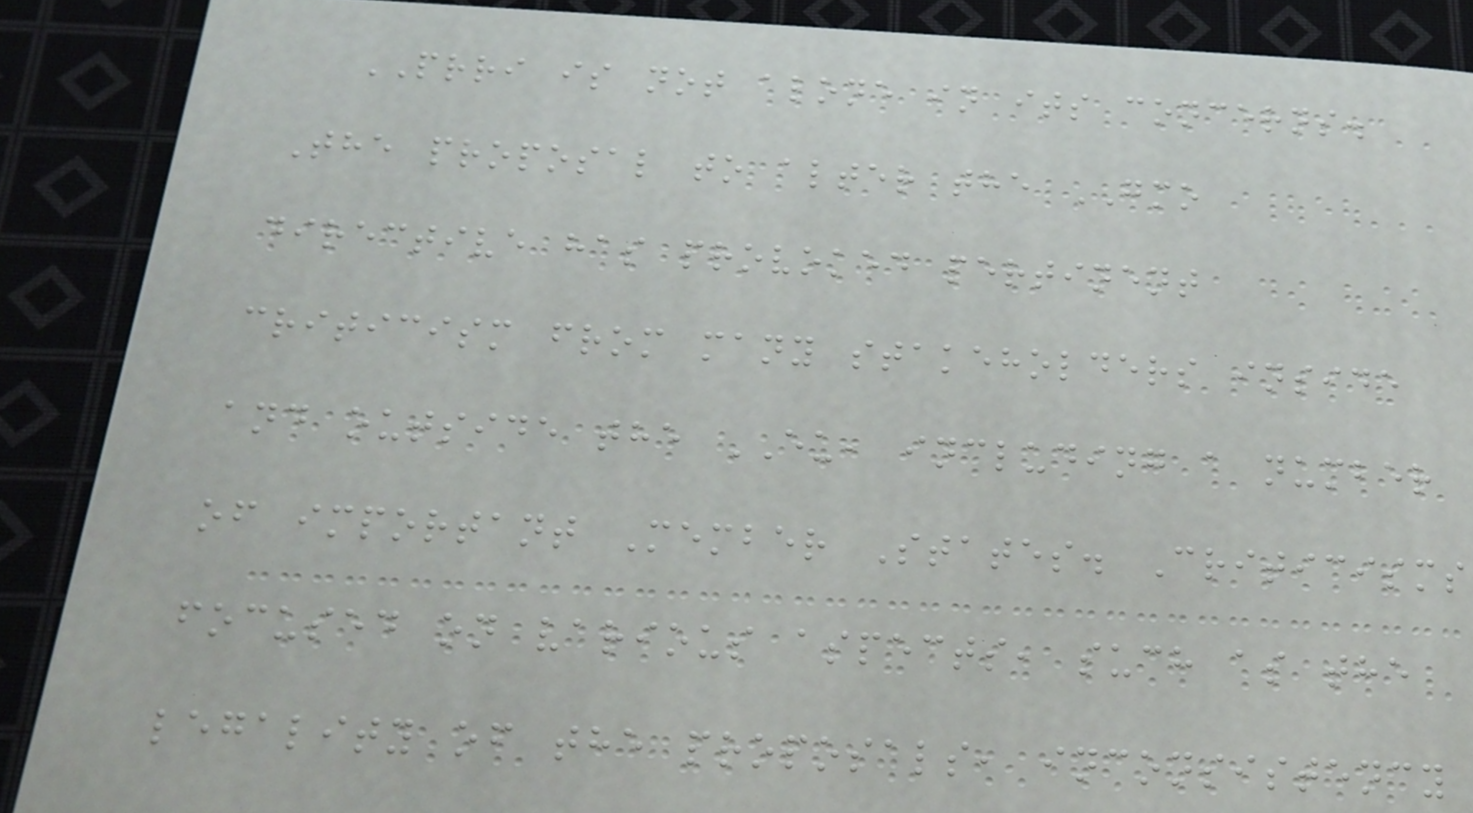PRRI is not alone in its concerns.
The proposal to alter the GMO
directive has provoked pertinent
criticism from many stakeholders inside
and outside the EU, including a number
of important Member States. Criticisms
focused on various aspects, such as the
legality of the proposals, inconsistency
